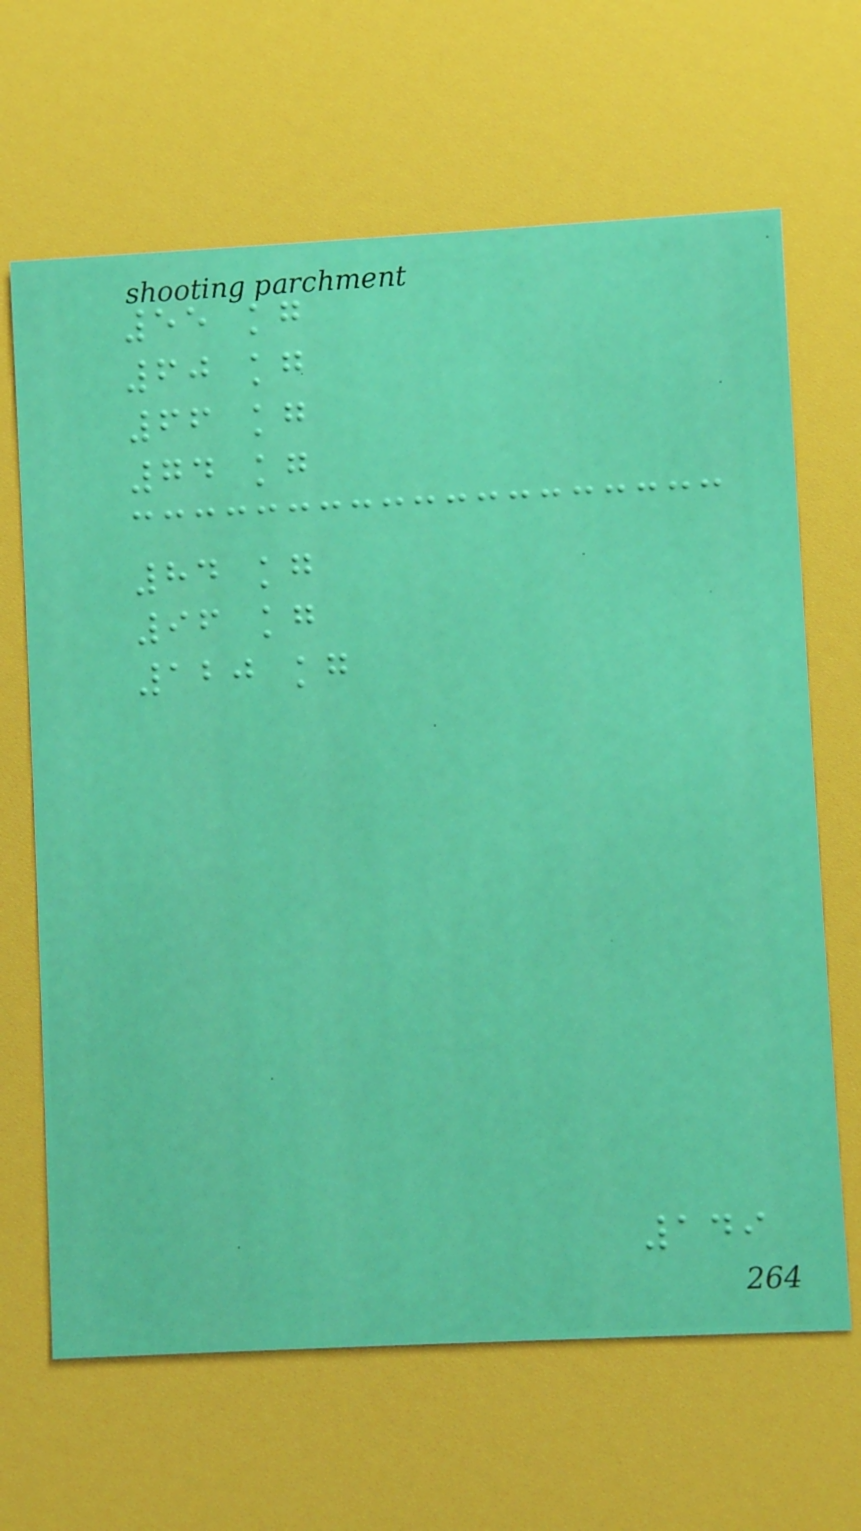55 kg
60 kg
66 kg
74 kg
84 kg
96 kg
120 kg
149
